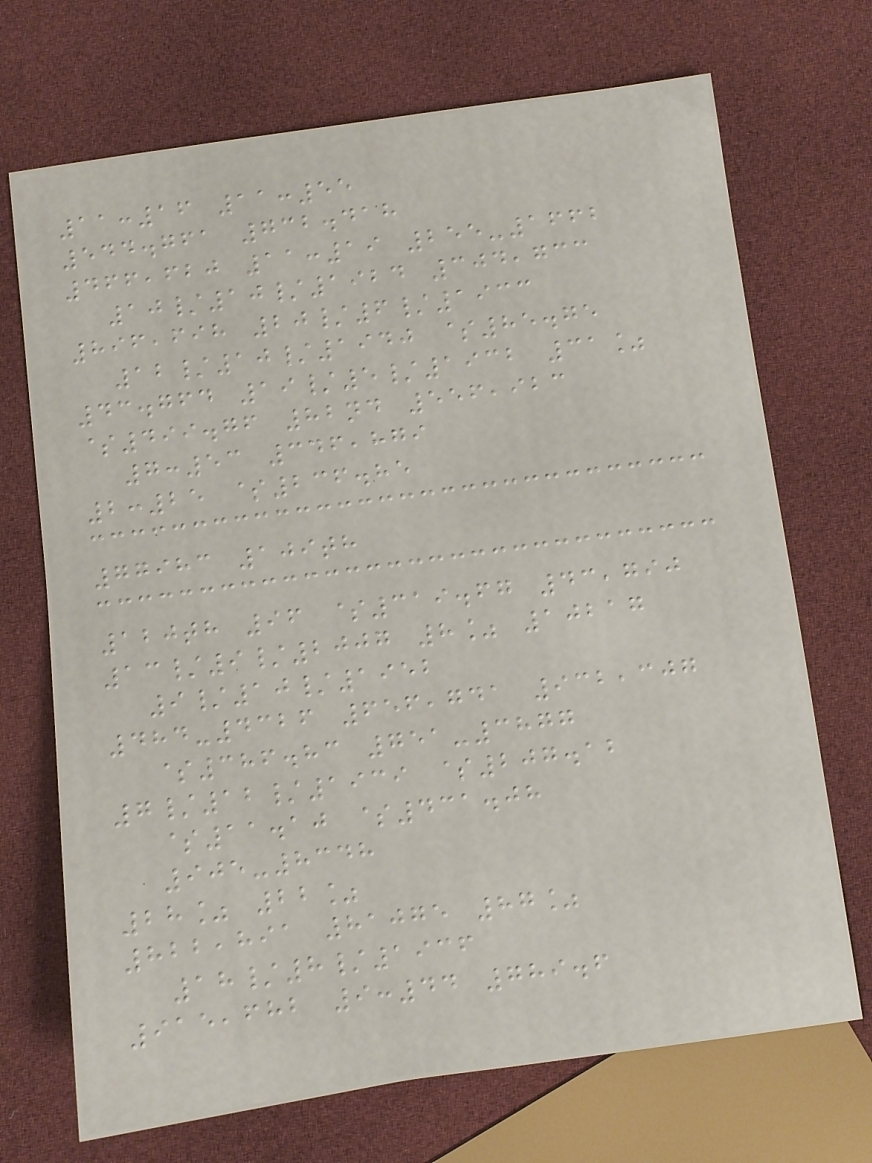11:16 11:55
544.761 732.418
466,620 11:19 255-1662
10/10/1924 304,733
896,698 20/6/1933
12/10/1940 $85.75
43.764 19/5/1932 31%
$499.76 82nd 556,923
7:53 346,879
2:25 $236.85
77983 109th
120th 96 $319.67 43,790
13/9/2007 8% 10217
9/10/1952
484-4326 656,741 932,307
$386.83 751-3877
7/12/1939 $207.12
$11.10 $431.08
905-8348
28% 22%
822,891 81075 87%
18/8/1936
915,682 9:44 789.6
